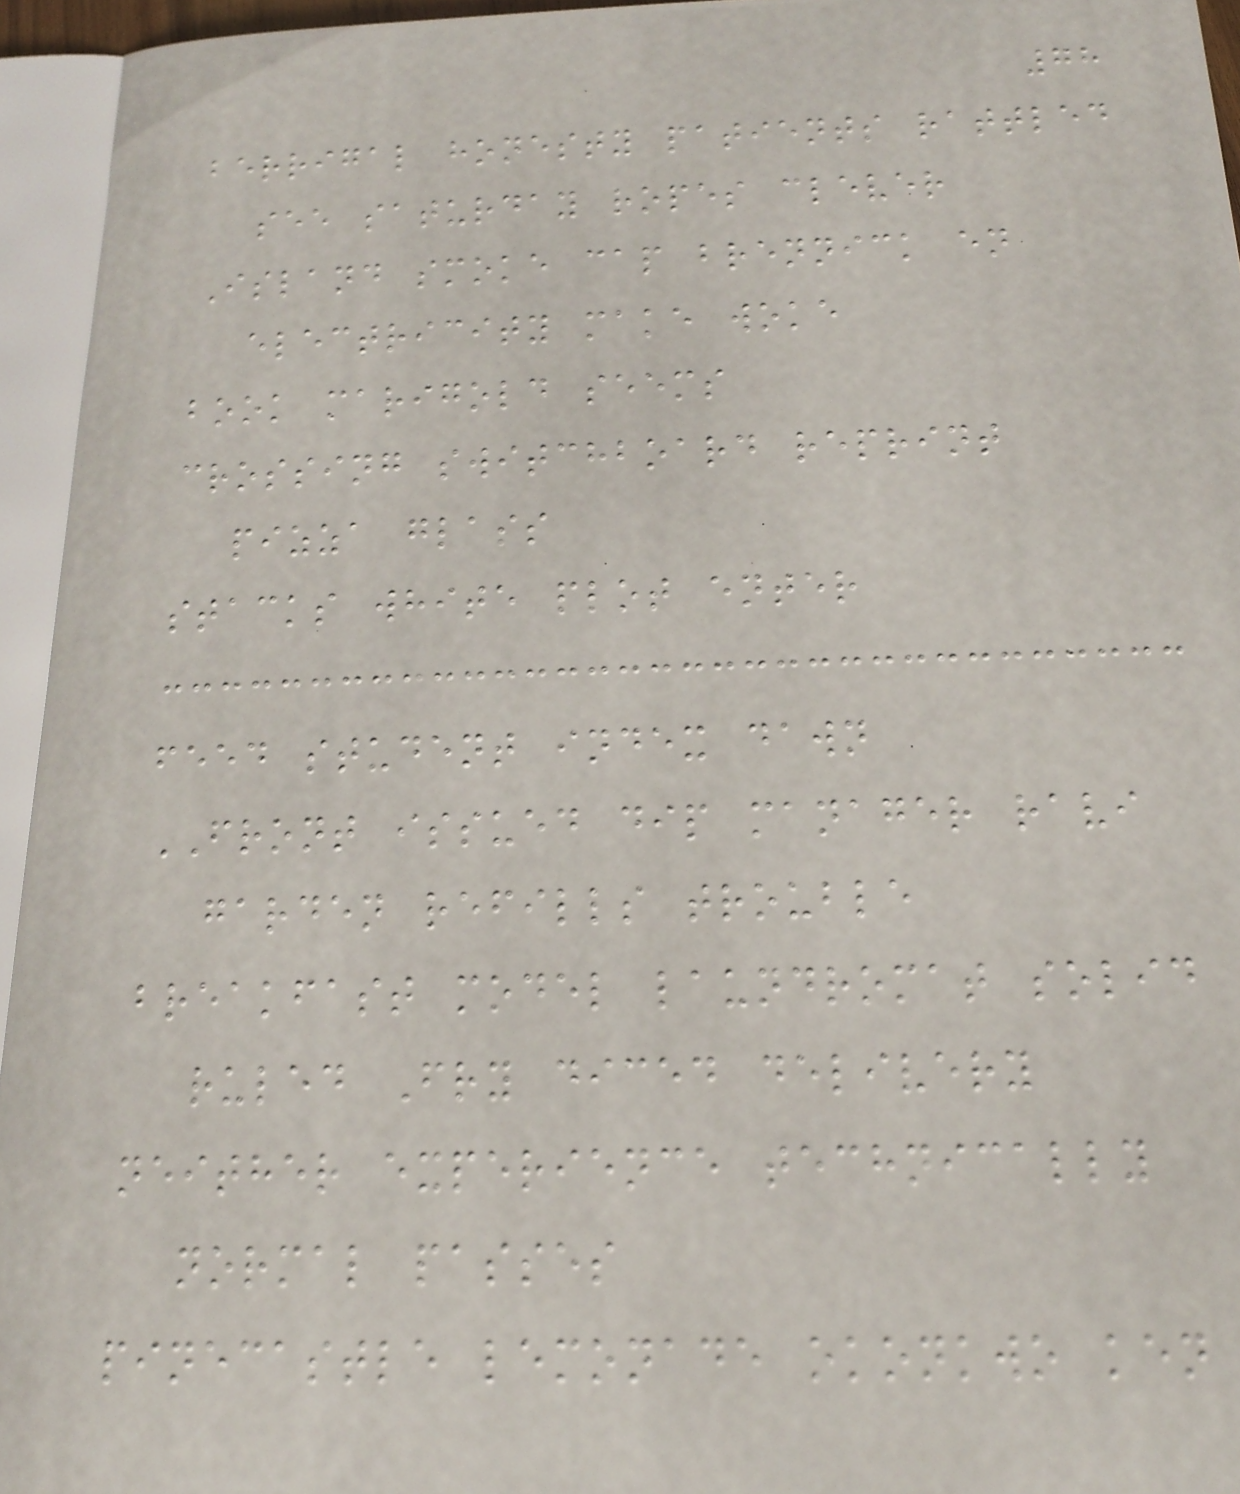78
berrigal honesty patients rattled
see saturday ropes clever
Island smoke cap brennick en
electricity make woke
book marigold seems
crossing switchboard reprint
pizza glass
stacks white plot enter
feed student index dawn
FRONT issued dip manager ravi
garden refills trouble
breakfast model laundromat solid
ruled Fry diced delivery
neither experience technically
normal passes
pinecastle lemonade okonkwo ken
